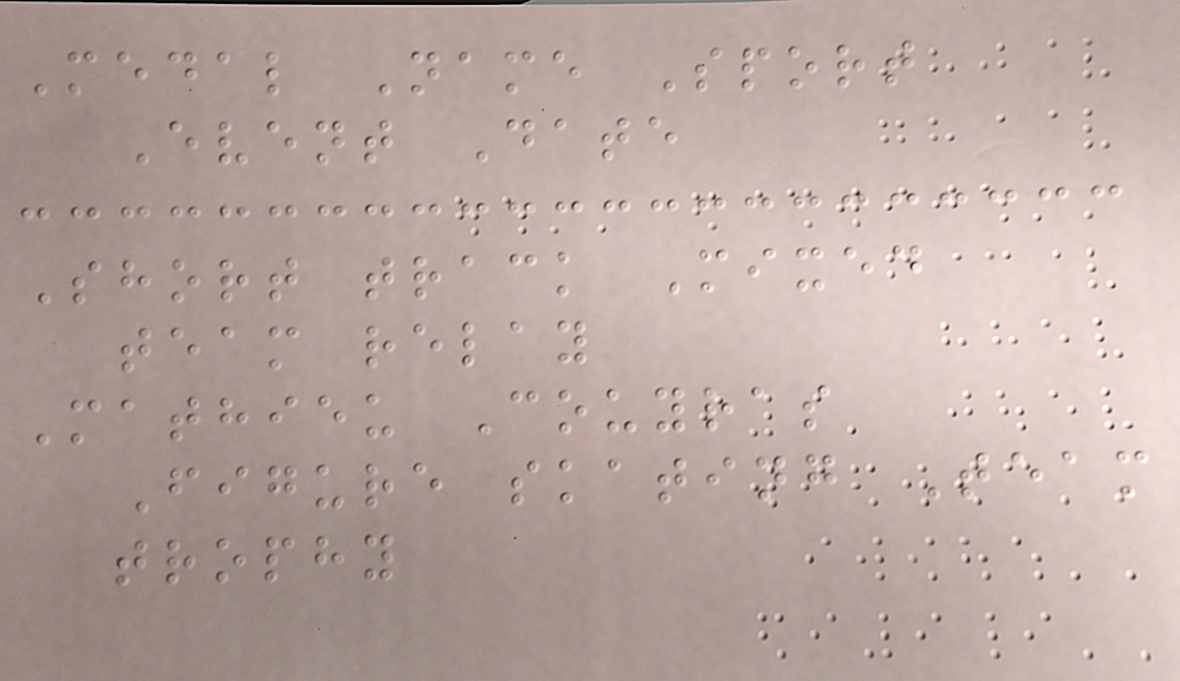Medal Name Sport
Event Date
Short track Mixed
team relay
Mathieu Couyras
Figure skating Team
trophy
